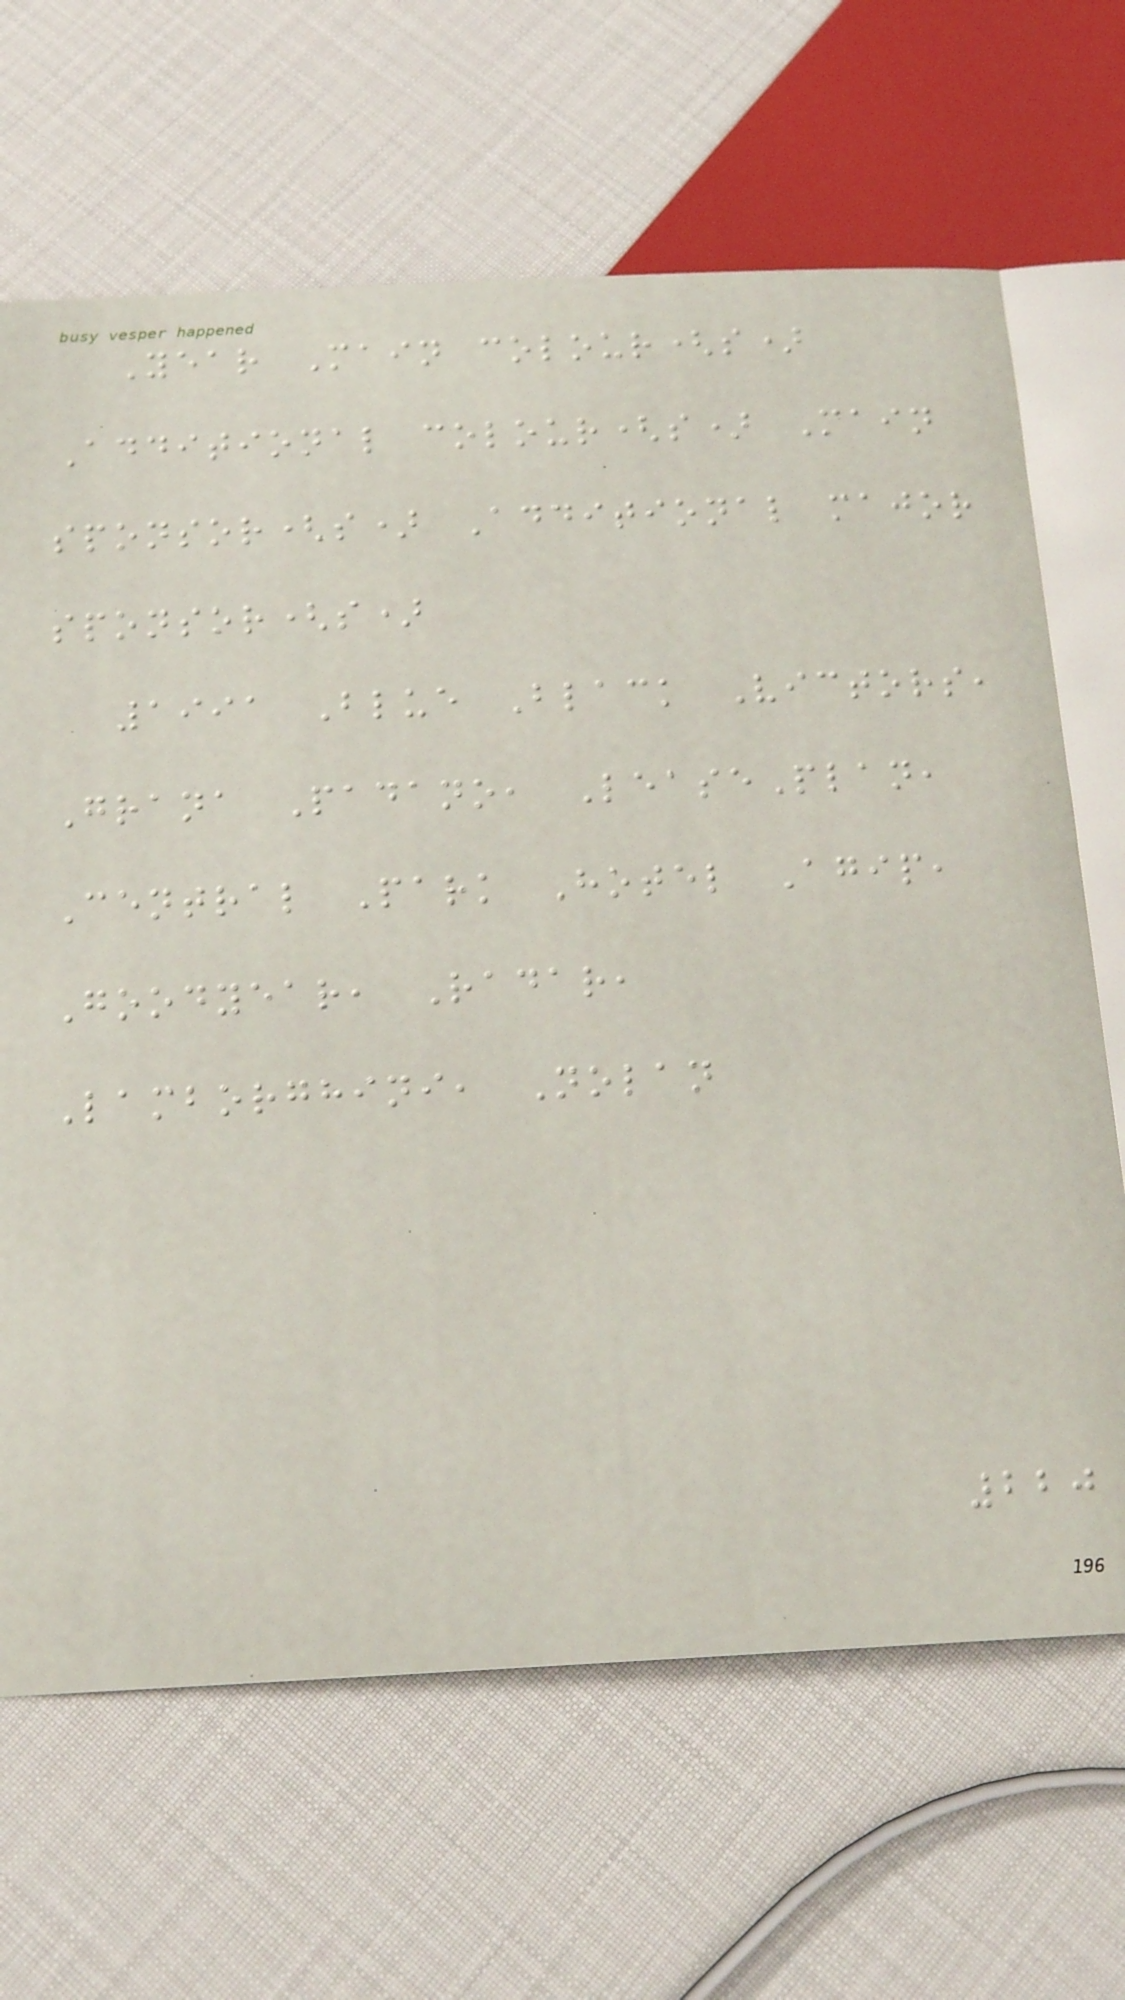Year Main colour(s)
Additional colour(s) Main
sponsor(s) Additional major
sponsor(s)
1991 Blue Black Victors,
Grana Padano, LeasePlan,
Central Park Hotel Agip,
Goodyear, Radar,
Lamborghini, Nolan
220
